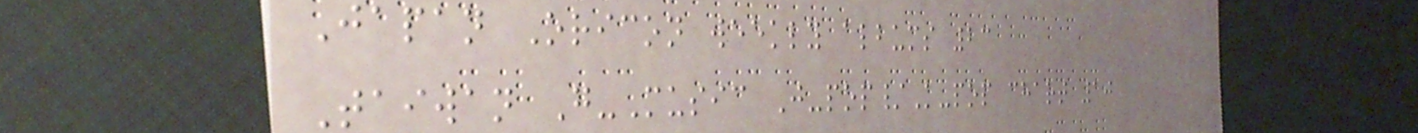Japan Oricon weekly albums 23
Taiwan G-Music J-pop/K-pop chart 10
